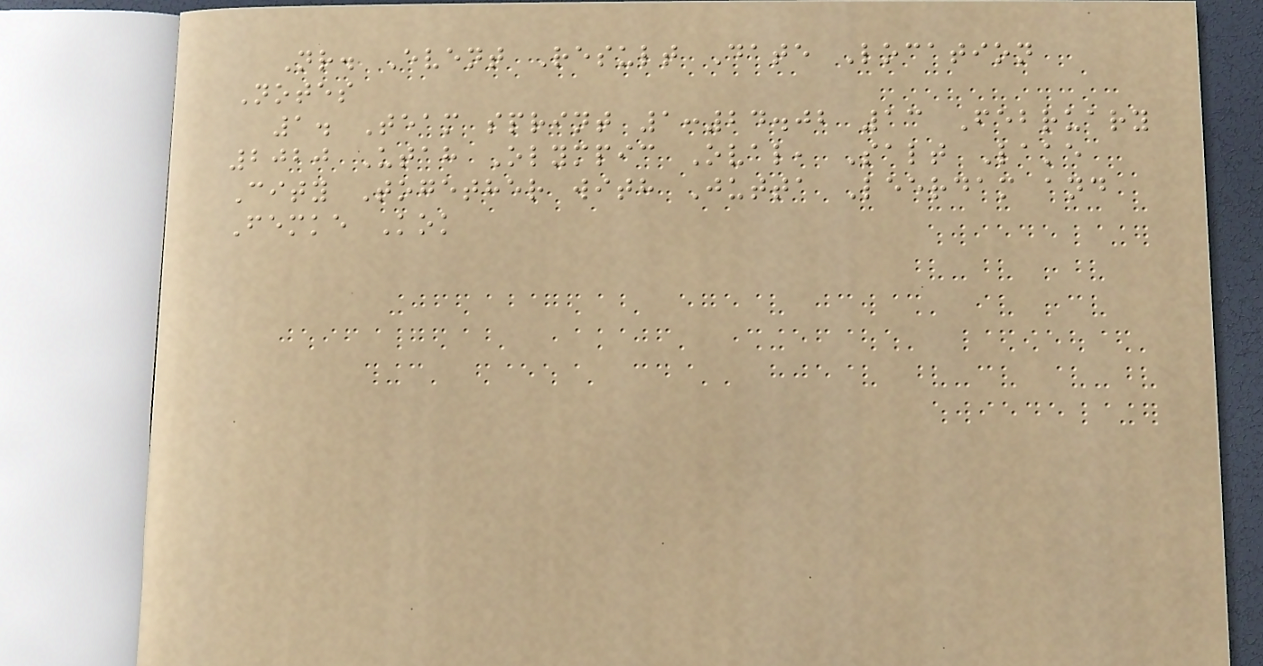Nr. Event Result Date Location
Notes
1. Team sprint 1:24.02 13 February
2020 Utah Olympic Oval, Salt Lake
City Together with Jutta Leerdam and
Femke Kok
